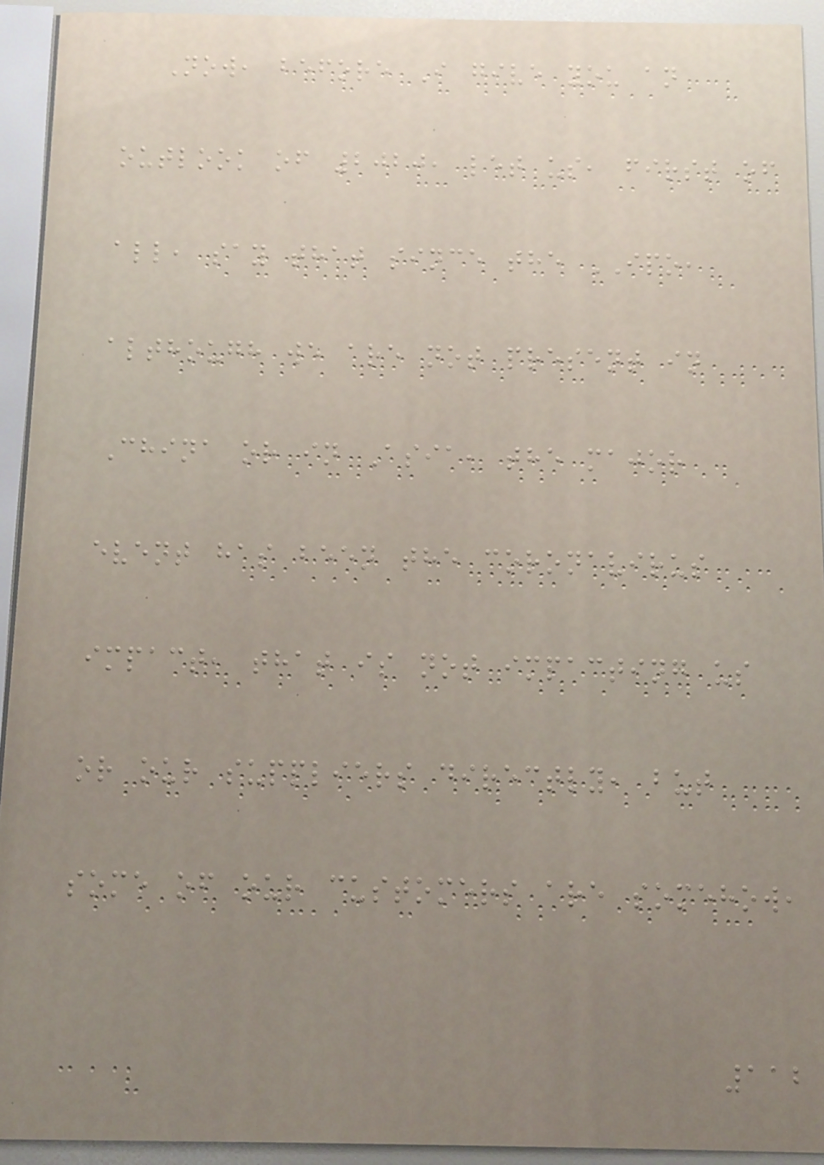Now, before I give you an
outlook of 2020, let us, first of
all, say that since the IPO,
although we are not present in
China or in Asia, the major
event has been the coronavirus
impact, that is not impacting us
or our suppliers directly, but
some of our customers are somehow,
112
